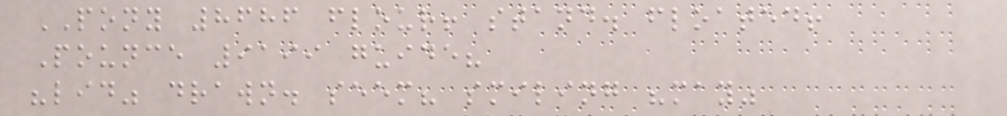PONY 8686 flour! stand. floated!
Pounce 9199 guide?
"lid" drawn. seem? smiling "may"
